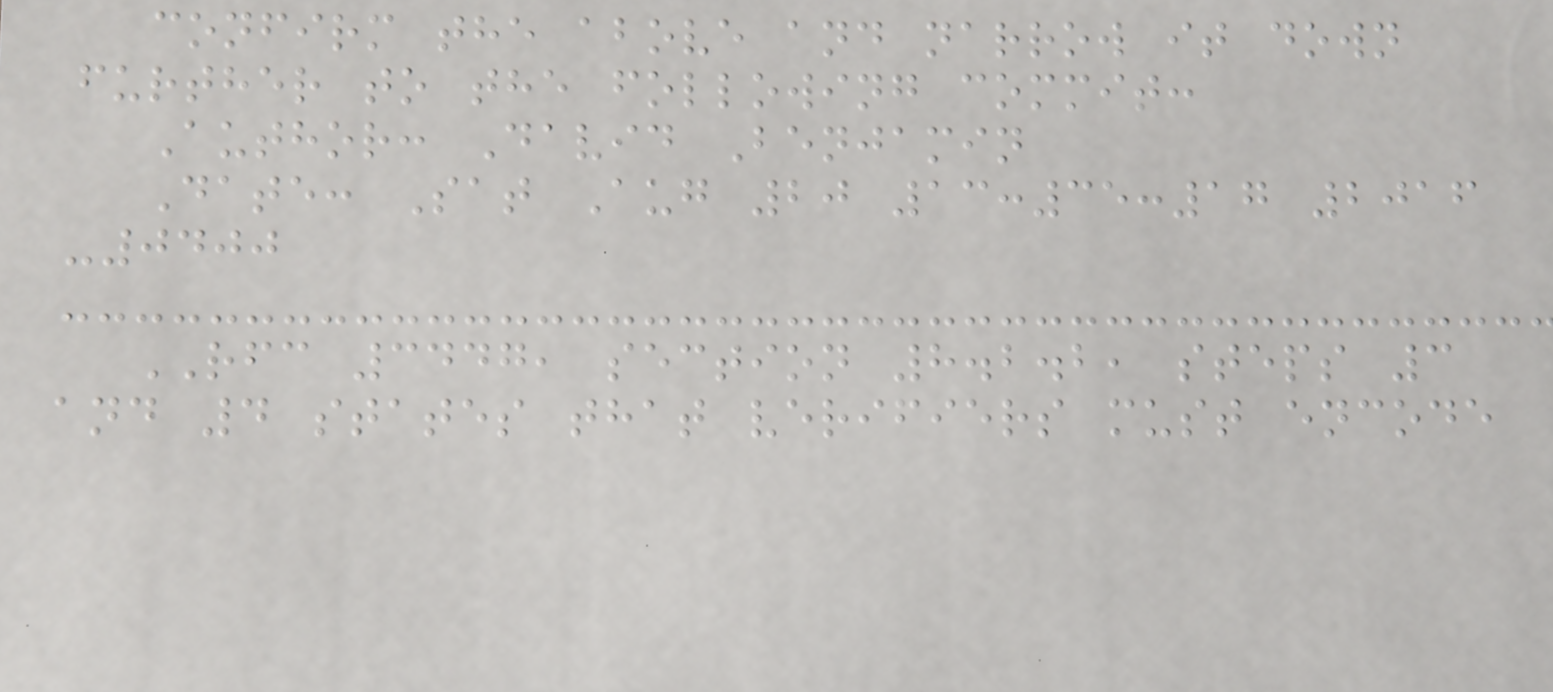confirm the above and narrow it down
further to the following commit:
Author: David Benjamin
Date: Sat Aug 20 13:35:17 2016
-0400
RFC 3447, section 8.2.2, steps 3
and 4 states that verifiers must encode
